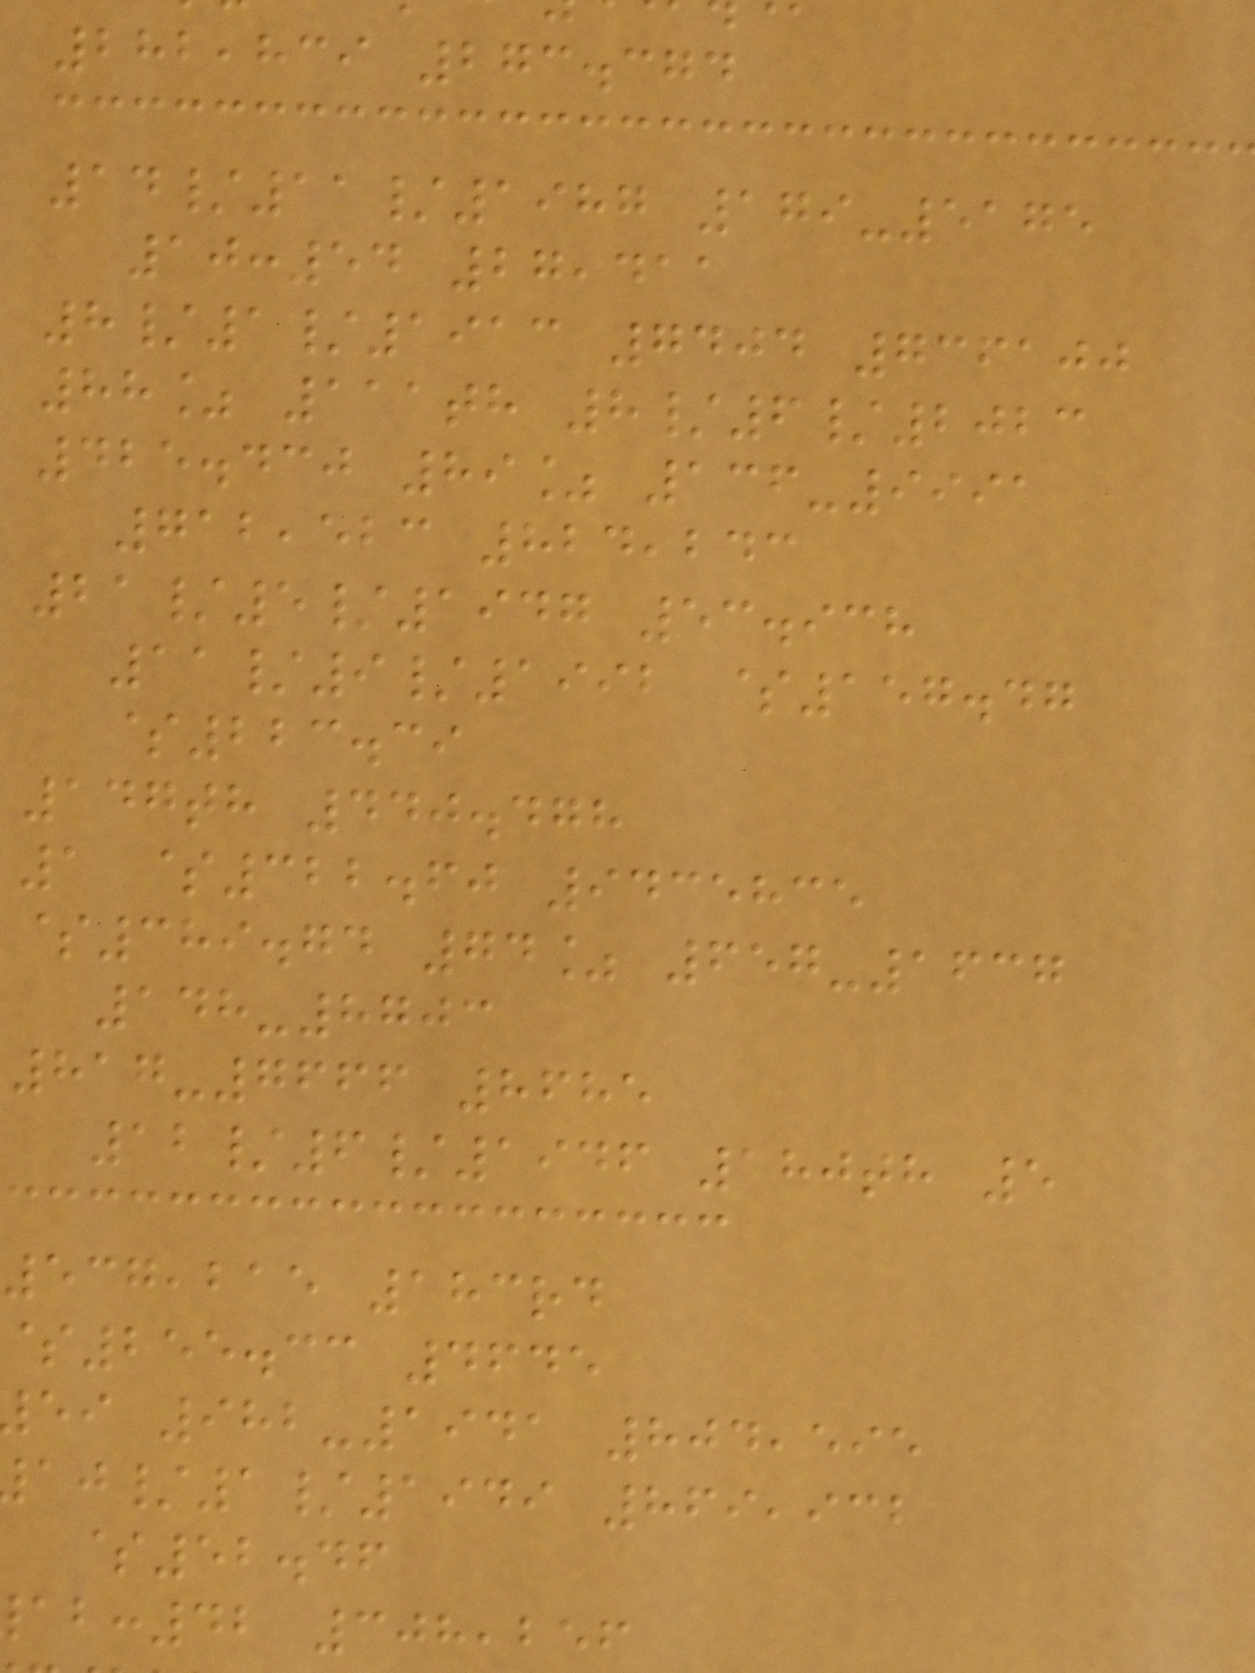282,839 273.374
14/11/1987 179-5175
10:54 27,411
8/1/1913 7404 736100
88% 111th 8/6/2023
425.430 89% 136-9991
712,523 824,243
21/5/1947 53.938
11/9/1992 $157.47
$223.39
147th 440.478
1 $322.60 9435835
$389.74 74% 657-1637
148-8703
817-7666 8685
12/6/1946 180th 5
537,215 183rd
$255.33 4645
ei 982-1941 804,595
/1/1949 869,932
$52.46
:42 308,256
